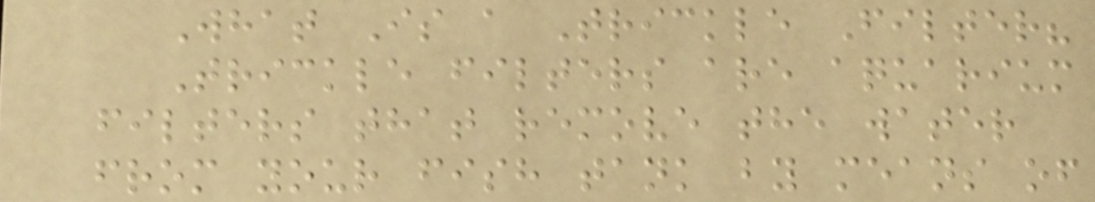What Is a Trickle Filter?
Trickle filters are aquarium
filters that remove the water
from your fish tank by means of
